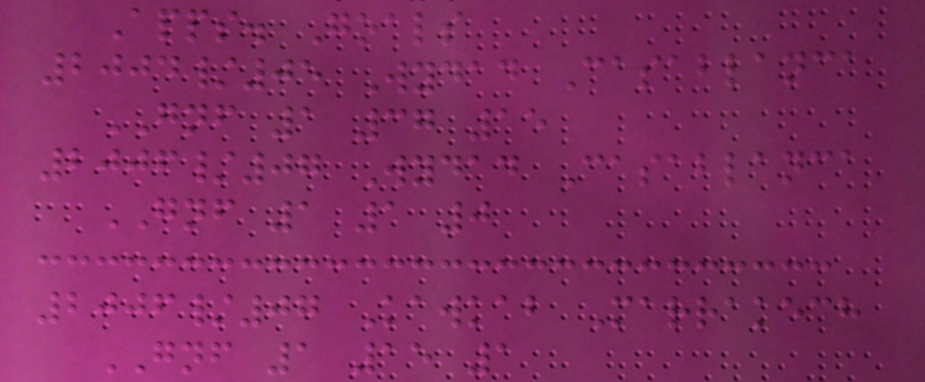Apps. Goals
2004/05 Wydad Casablanca
GNF 1 37 15
2006/07 Wydad Casablanca
GNF 1 1 0
2006/07 Kawkab Marrakech
GNF 1 15 1
